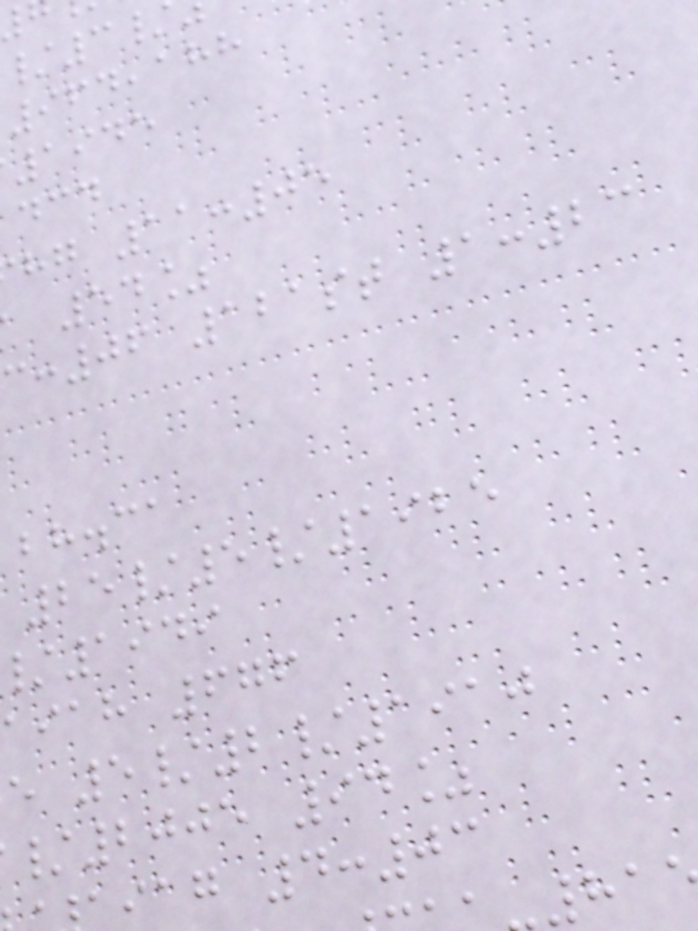964,188
1945
hg 11:05
54%
:06 121st 1:23
bh.ca
25/5/1925
1949
aiah 676
e 5/2/1910
/2005 94%
iag 4:03
